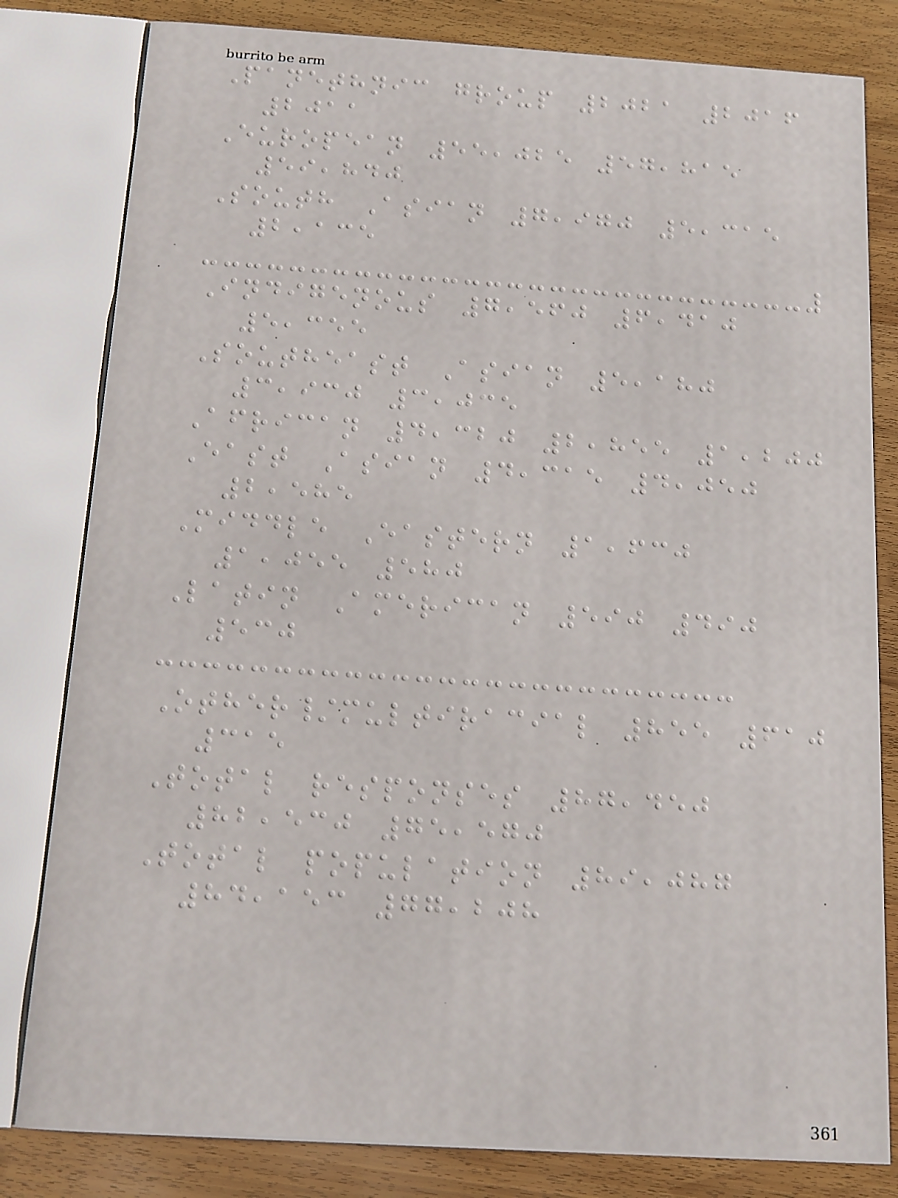Panethnic group 2021 2016
2011
European 55,025 57,815
59,840
South Asian 7,970 5,315
2,135
Indigenous 7,560 6,410
5,355
Southeast Asian 5,180
3,930 3,035
African 4,320 2,855 1,200
East Asian 4,315 4,050
2,585
Middle Eastern 1,630
1,055 580
Latin American 590 490
530
Other/multiracial 855 610
315
Total responses 87,450
82,530 75,570
Total population 89,087
84,153 77,208
